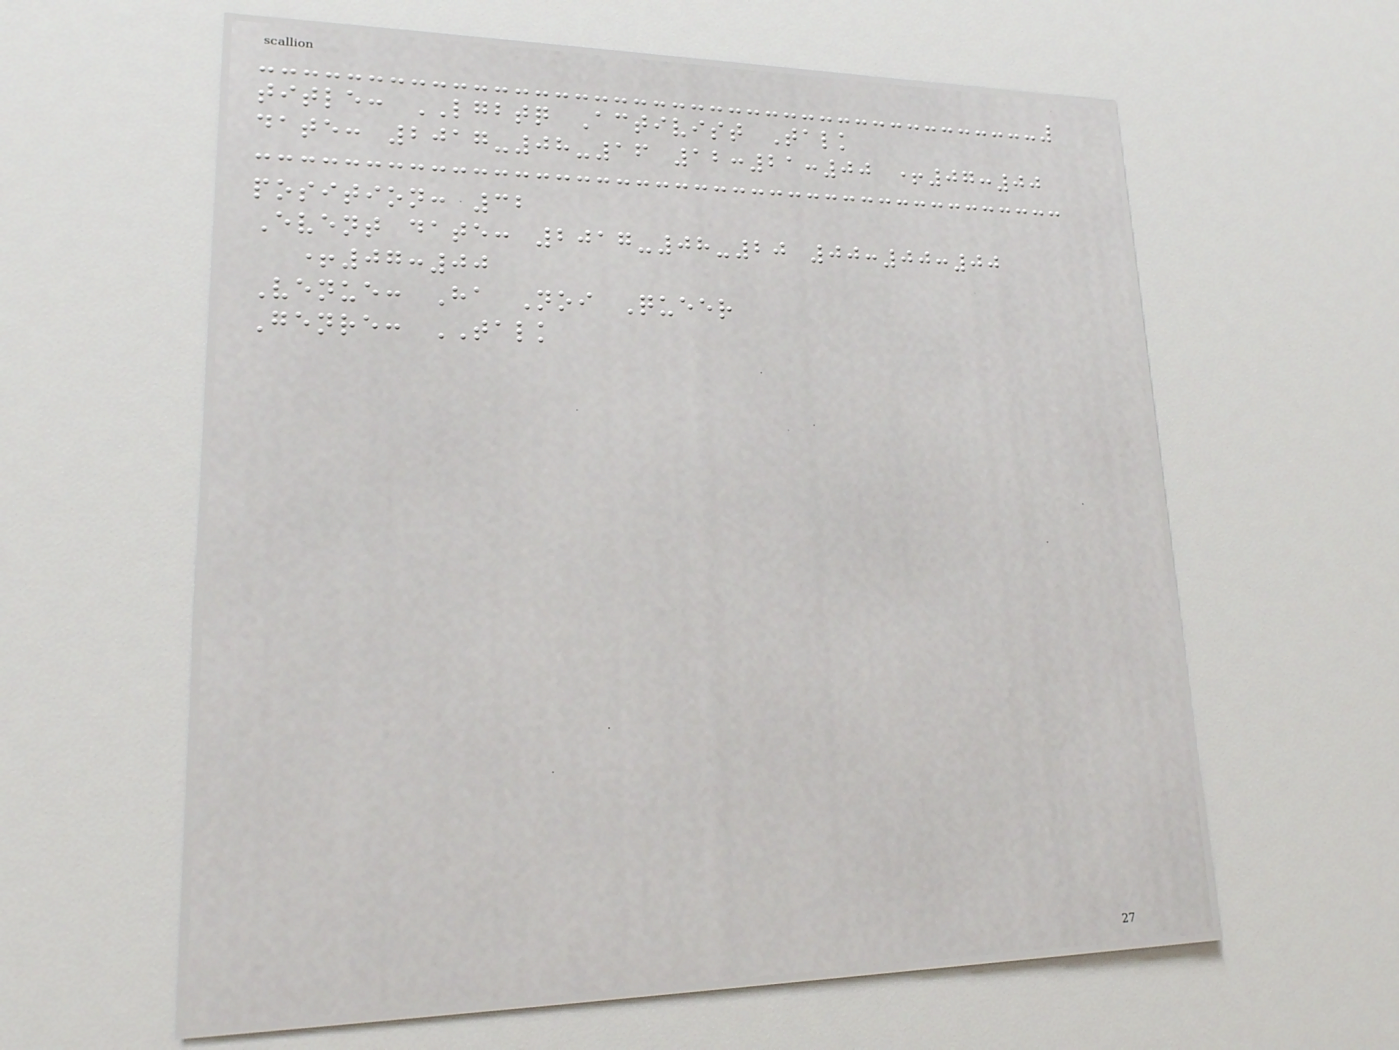title: LGBTQ Activist Talk
date: 2017-08-16 12:21:00 +07:00
position: 32
Event date: 2017-08-20 00:00:00
+07:00
Venue: Ha Noi Queer
Genre: TALK
